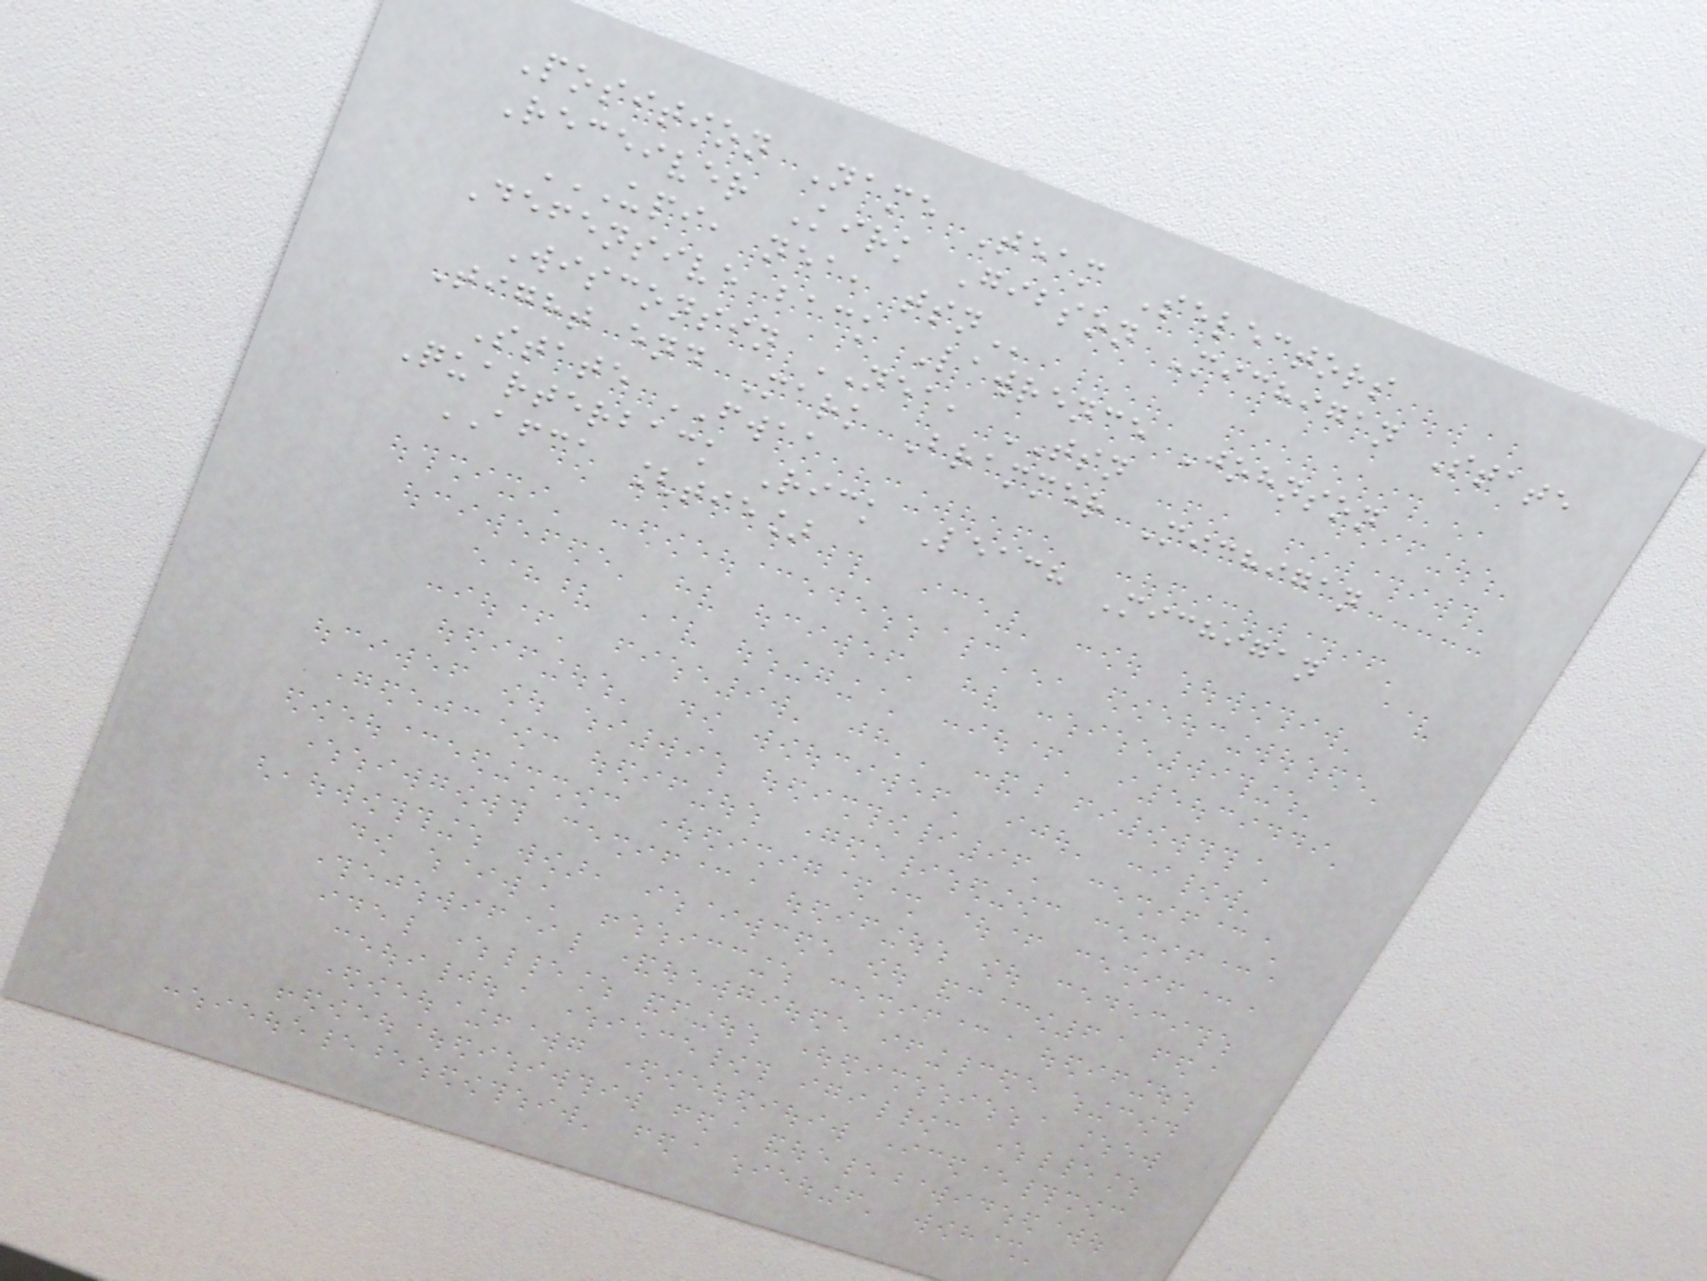Position Name Team Selectors
Receiver Kirk Gibson Michigan State
UPI, NEA, TSN
Defensive back Lawrence Johnson
Wisconsin NEA, TSN
Tight end Mark Brammer Michigan
State FWAA
Quarterback Rick Leach Michigan
AFCA [tie]
